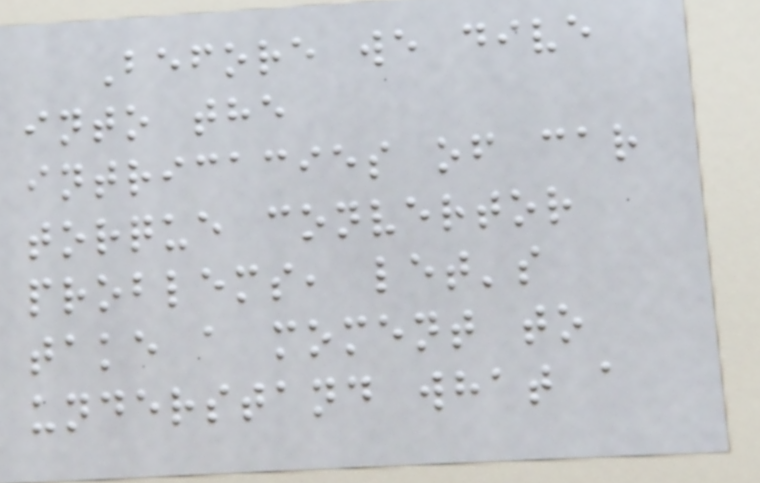Before we dive
into the
intricacies of car
torque convertor
problems, let's
take a moment to
understand what a
